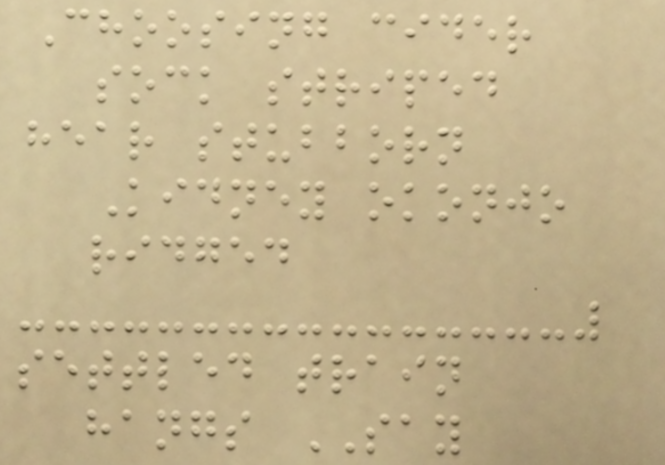Choosing cider
sock striped
hear stubborn
Kidney okonjo
ridged
settled train
hangs SAY
